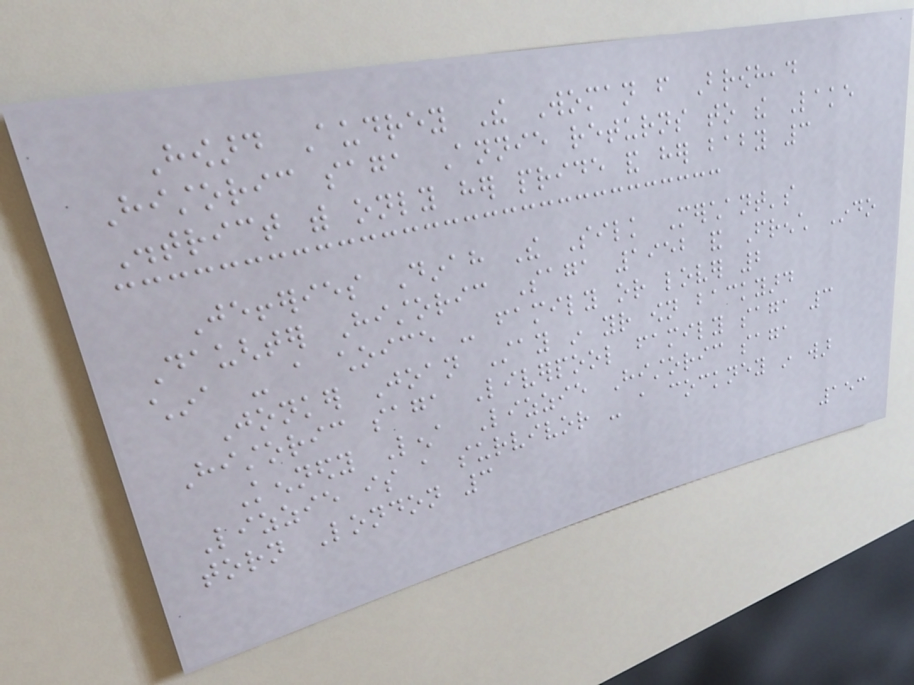Howard Audrey The Woman from Browhead
Historic saga Annie returns to the Lake
District with only her pride and her baby 3
Jefferies Dinah The Silk Merchant's
Daughter Historic Saga 1952 and French Indo
china - a choice - family or lover 2
Jonker Joan Stay in your own backyard
Historic saga Liverpool family saga 3
Kennedy Lena Lizzie Historic saga
Lizzie is a survivor - a cockney in war
torn London 3
153
